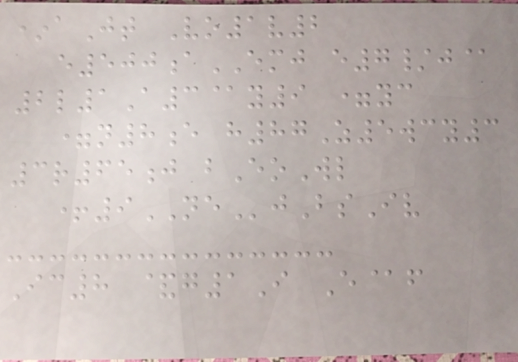*aJt Vo1v2
e500aEMJ e7/j@
2l1A3@y9 =yc
=n8e h87Z5wcy3
3r65j bEoWl
+9NEjBsIv
Ic8 &g1I E@f
